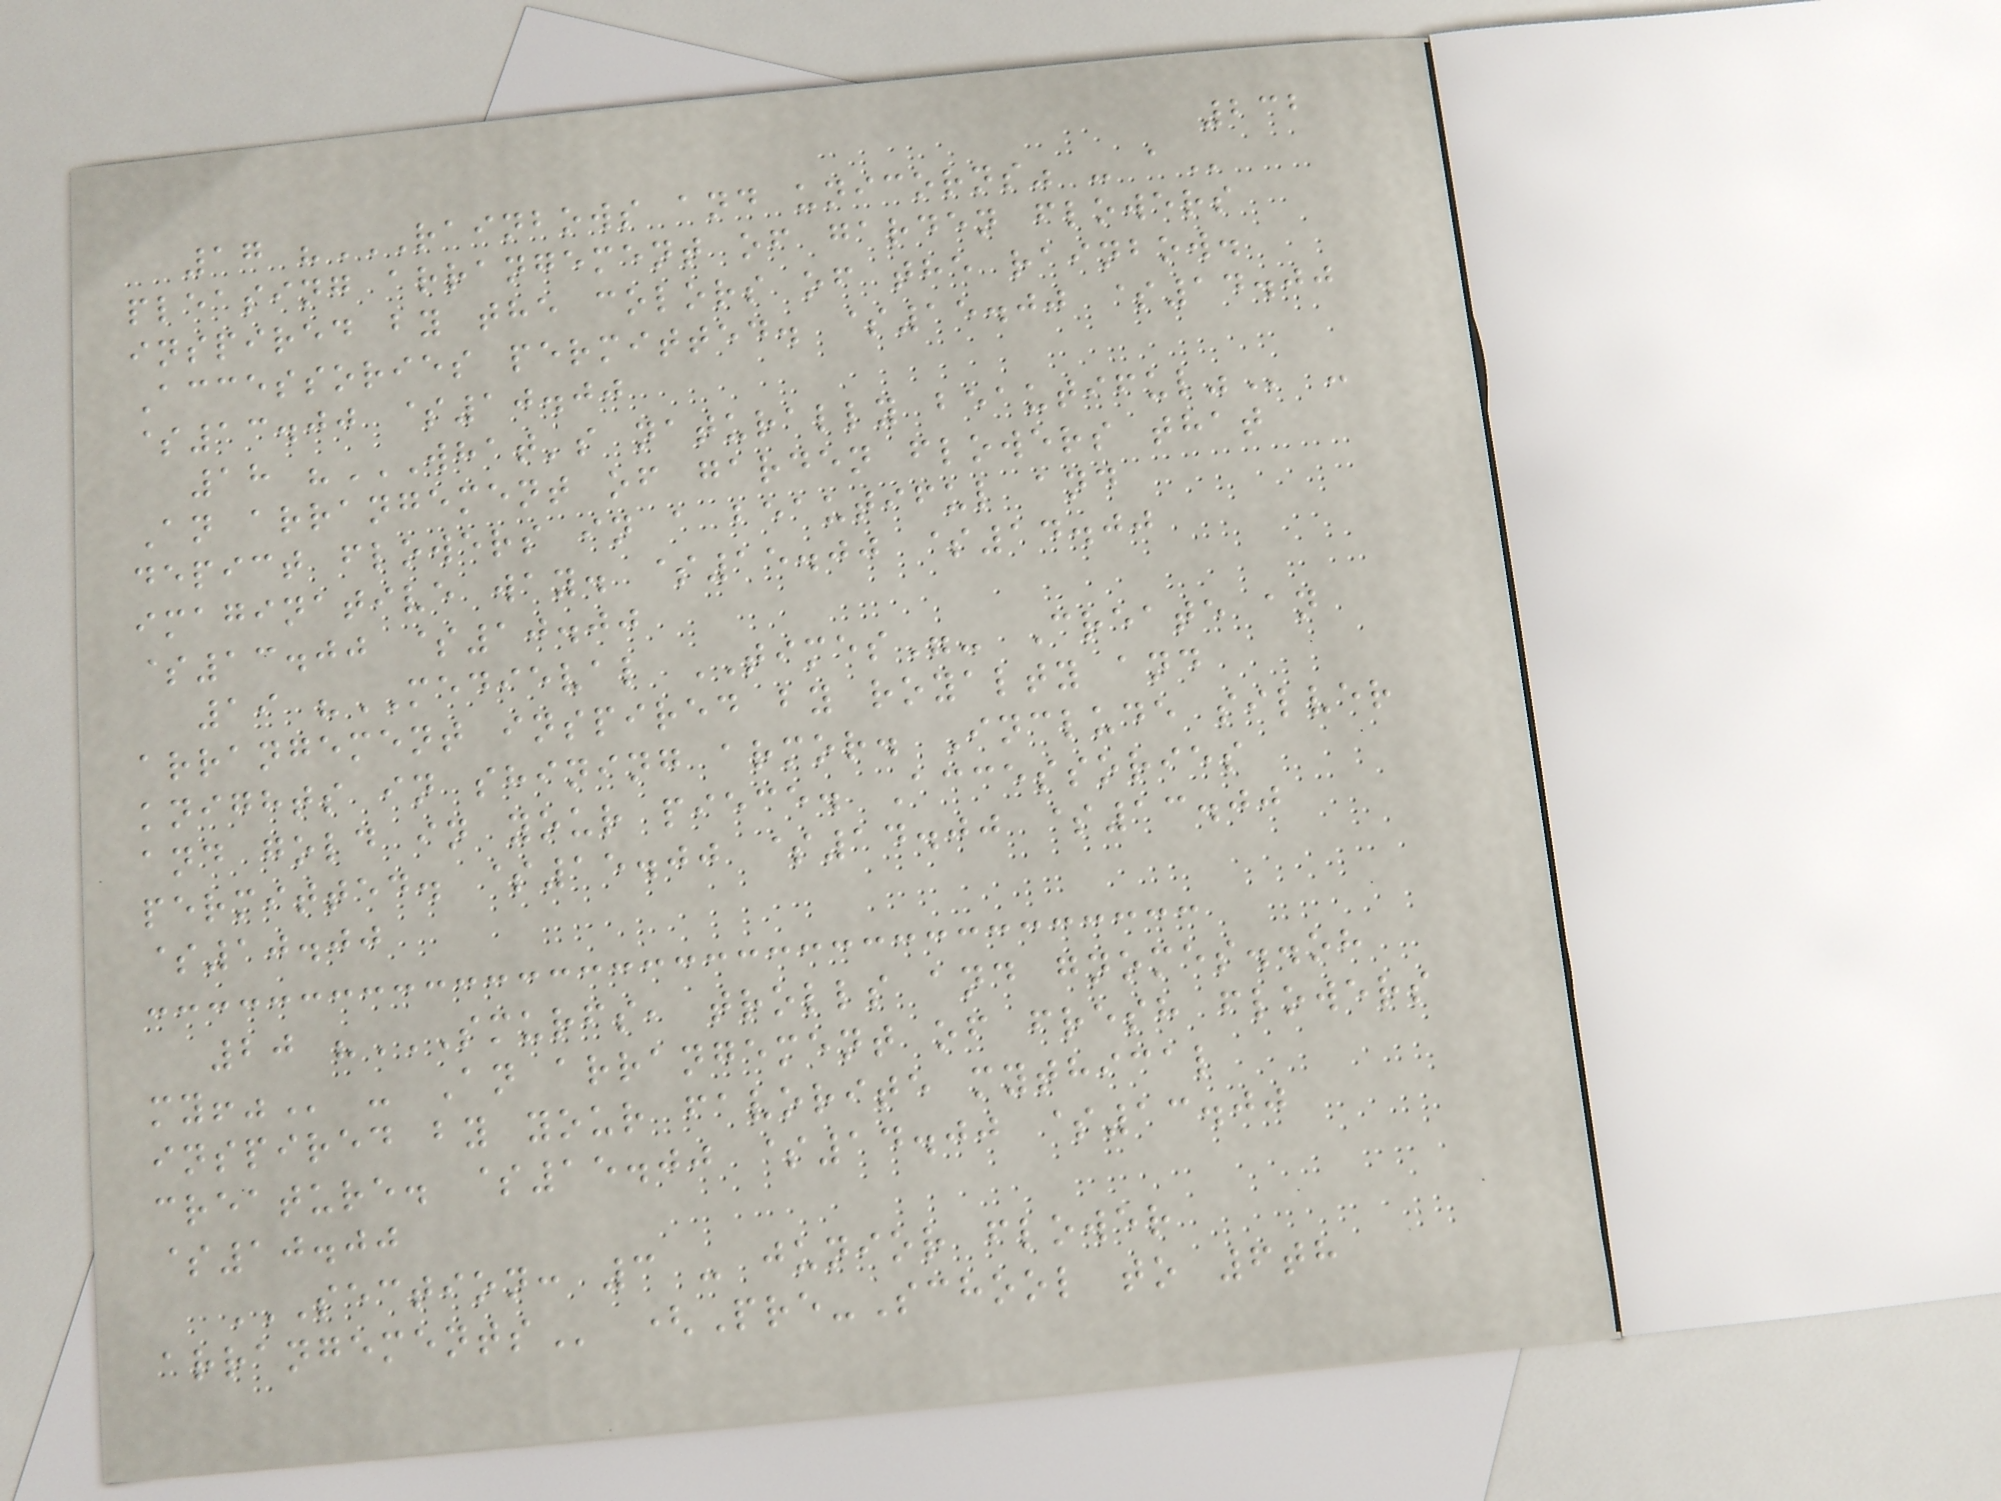232
17 "RAINBOWS AND UNICORNS" - A
pleasing arrangement of garden flowers
inspired by the colors of the rainbow.
Accessories permitted. $15.00 $14.00
$13.00 $10.00
18 "WHAT'S NATURALLY BEAUTIFUL" -
An arrangement of garden flowers that
depict flowers in a beautiful and
imaginative way. $15.00 $14.00
$13.00 $10.00
19 "MEDIEVAL TIMES"- Create an
arrangement inspired by royalty and
knights in shining armor. Include silver
and gold in your piece. Accessories
permitted. $15.00 $14.00 $13.00
$10.00
20 "SMURFS, TROLLS AND GNOMES..OH
MY!" - An arrangement of fresh flowers
inspired by your favorite mythical
creature. $15.00 $14.00 $13.00
$10.00
SECTION: 3 - JUNIOR FLOWER
ARRANGEMENTS (Pre-School to 6th
